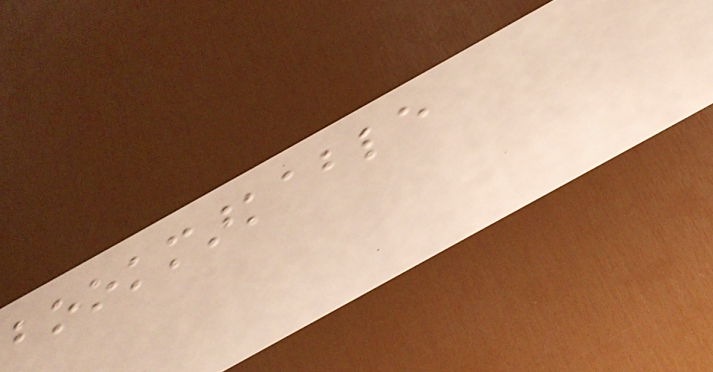bookmarkable
